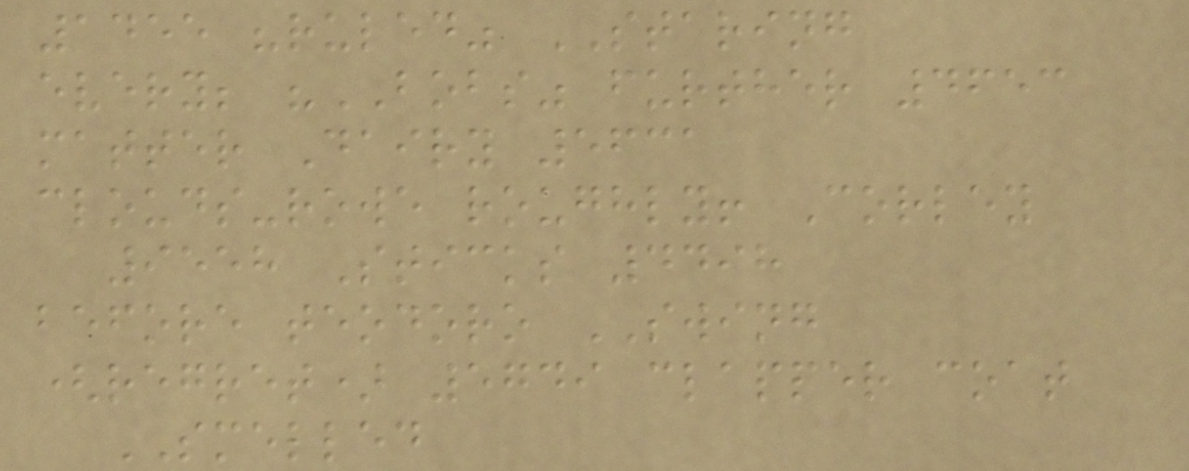1455 "ruled" STARING
every; "BOBS" further 4653
matter Dairy 5631
clouds-rowe roughly! Corley
9558 Sticks 4498
before teodoro SWING
(regret) 5749 clapper coat
SMELLED
